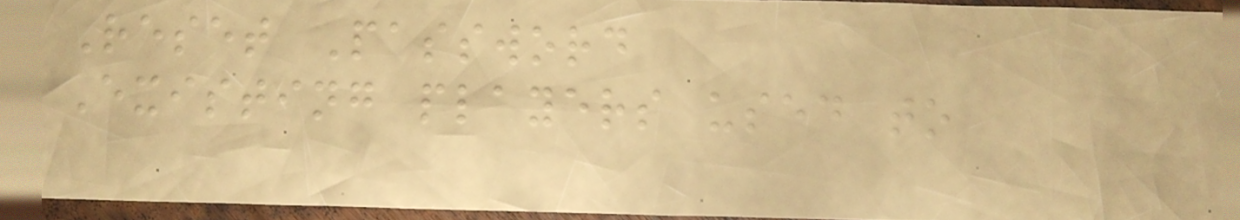Reset Password
Existing players used to
